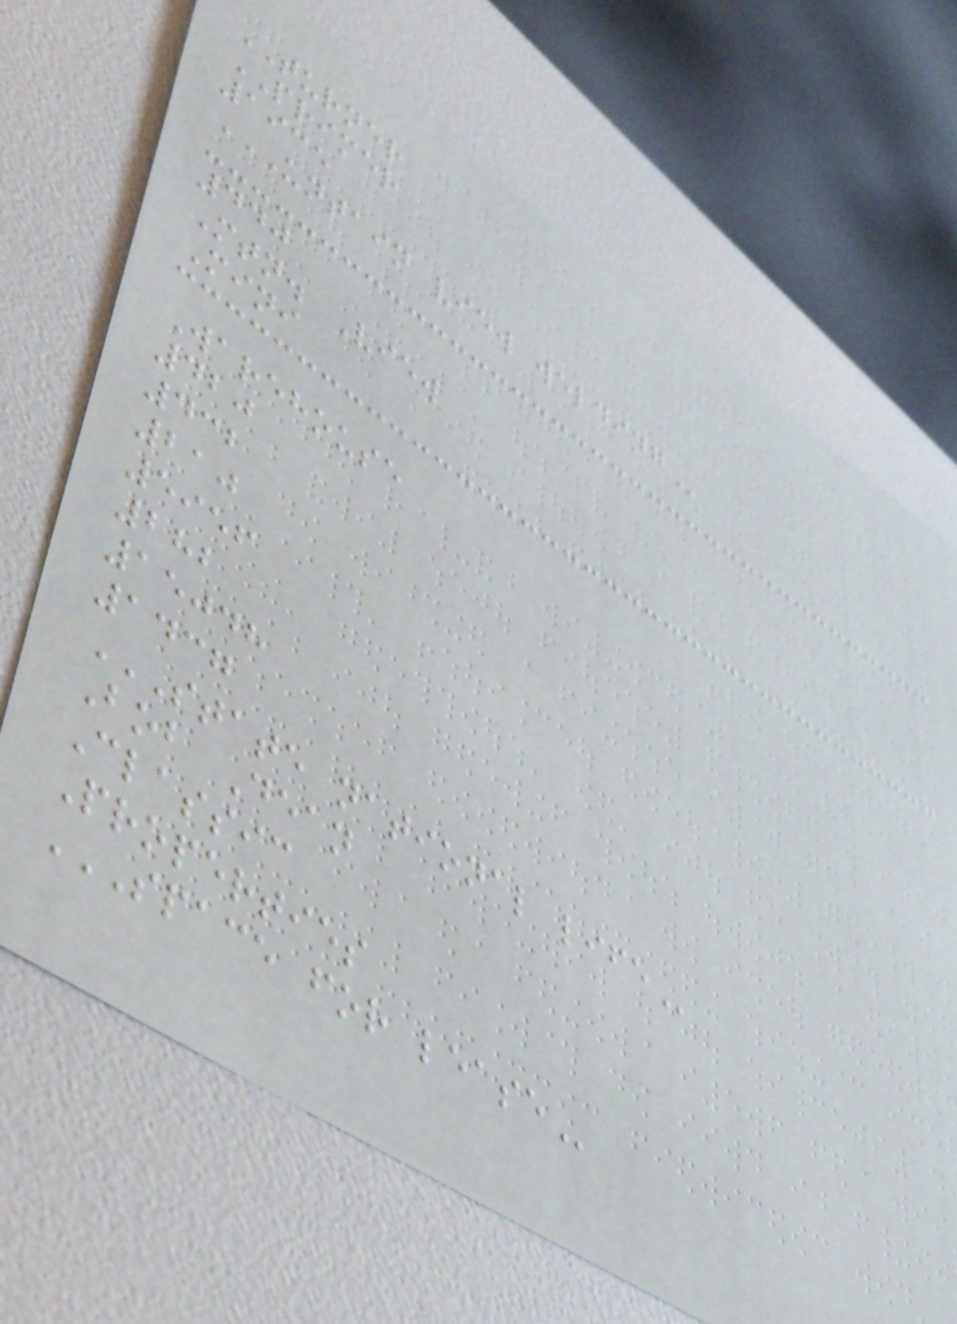TURNER
PRIMER
1935
UNTAIN VIEW WELDING
440
Mtn. View
Mini
Warehouse
420
432
210
5956
282
15048
1437
STATE NATIONAL LIFE
Bob Dean
Classic
Properties
SPACE FOR LEASE
